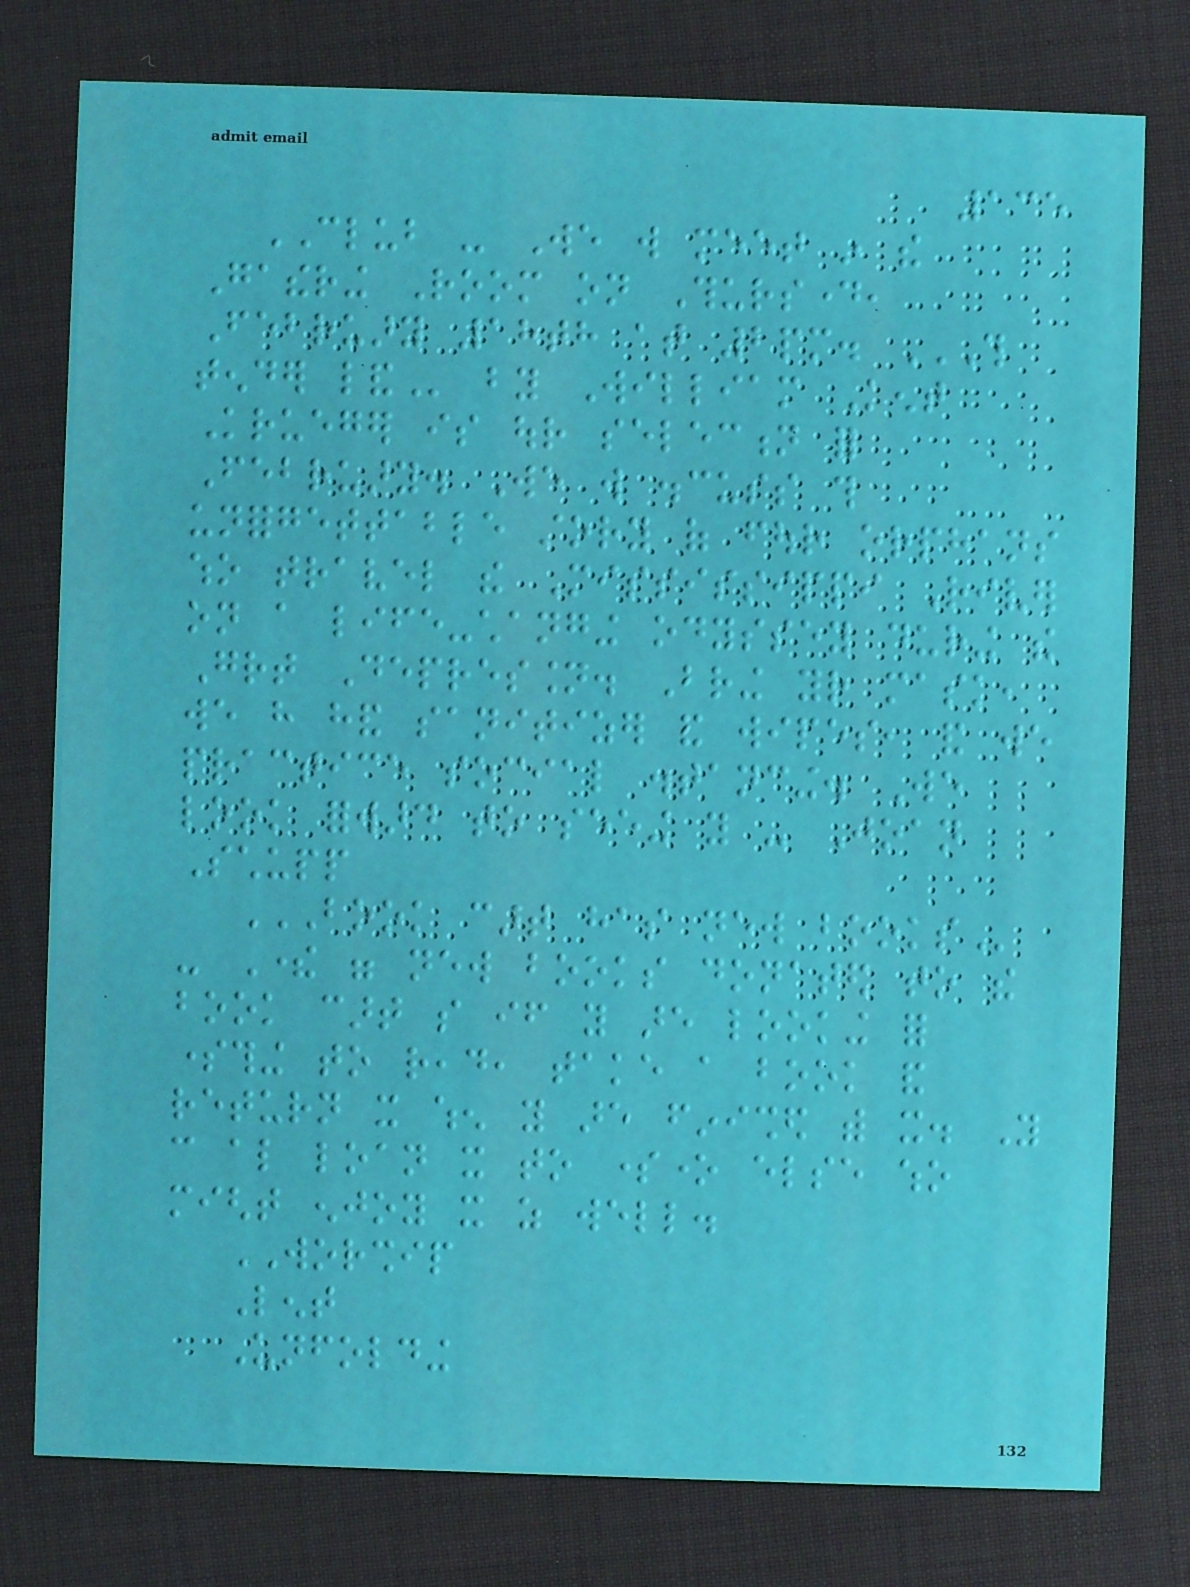135
CLUB - We will meet in the
Gathering Room on Thursday,
February 18th at 2pm. THIS
TENDER LAND by William Kent
Krueger is our selection for
February. We will discuss this
unforgettable story of four orphans
who travel the Mississippi River
on a life-changing odyssey during the
Great Depression. Bring your mask,
we have hand sanitizer and wipes, and we
practice social distancing. We
look forward to seeing you - Joan
Schupp
BOOK CART HAS NEW BOOKS
- There were new books donated to the
book cart so if you are looking for
something to read, take a book and
return it when you are finished with it. You
can also loan it to someone else who
might enjoy it as well.
WORSHIP
Lent
Unfolding
